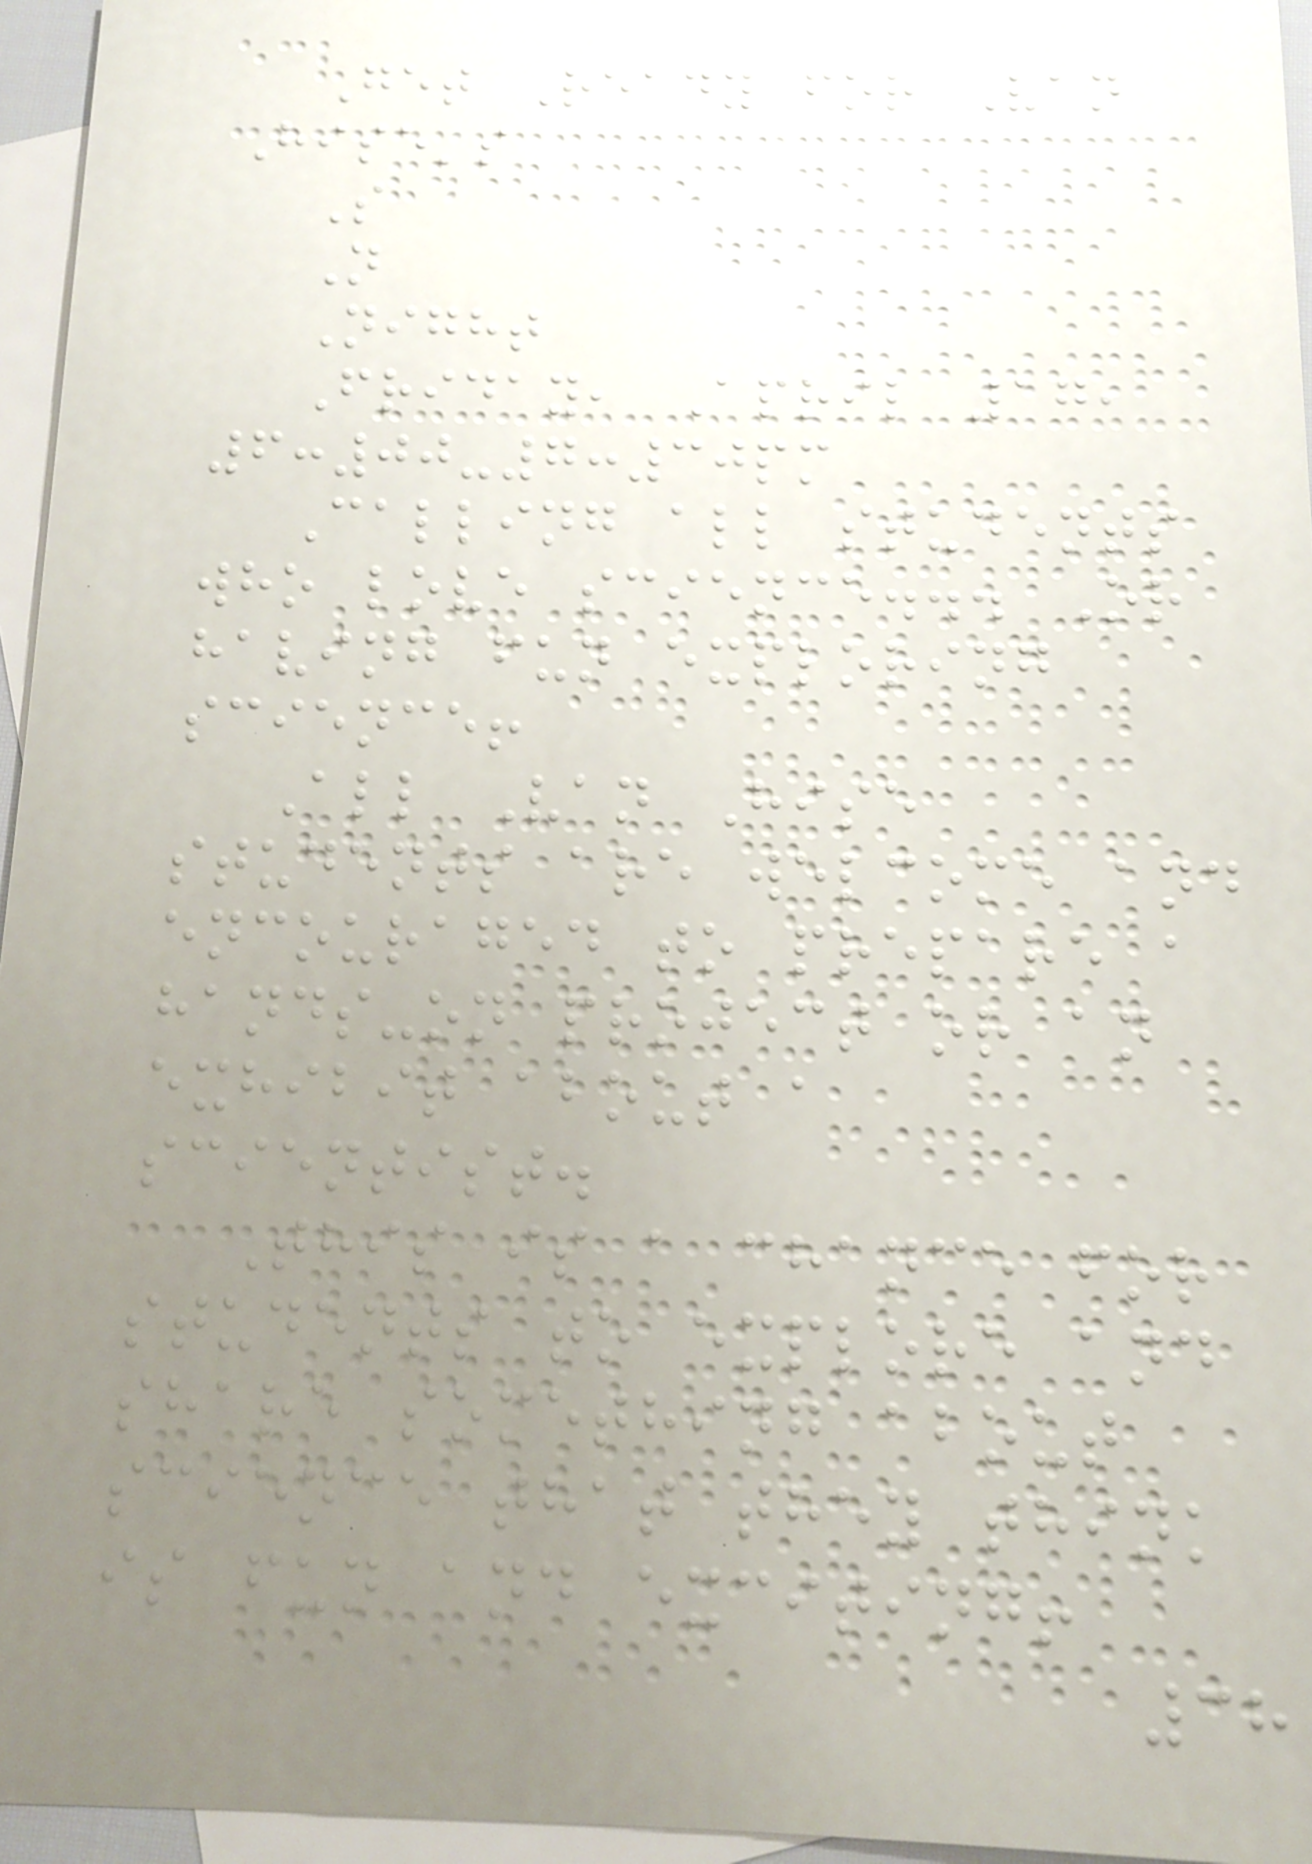Get Ready for Van
Hise's
S
N
Night
Friday, April 17,
6:00-7:30pm
Calling all students
who love science... Or
having fun exploring
science!
All Van Hise
students are welcome and
encouraged to prepare a
hands-on project or an
exhibit about a
scientist.
This is a chance for
students to explore and
share something about
science that they think
is fun and exciting!
38
